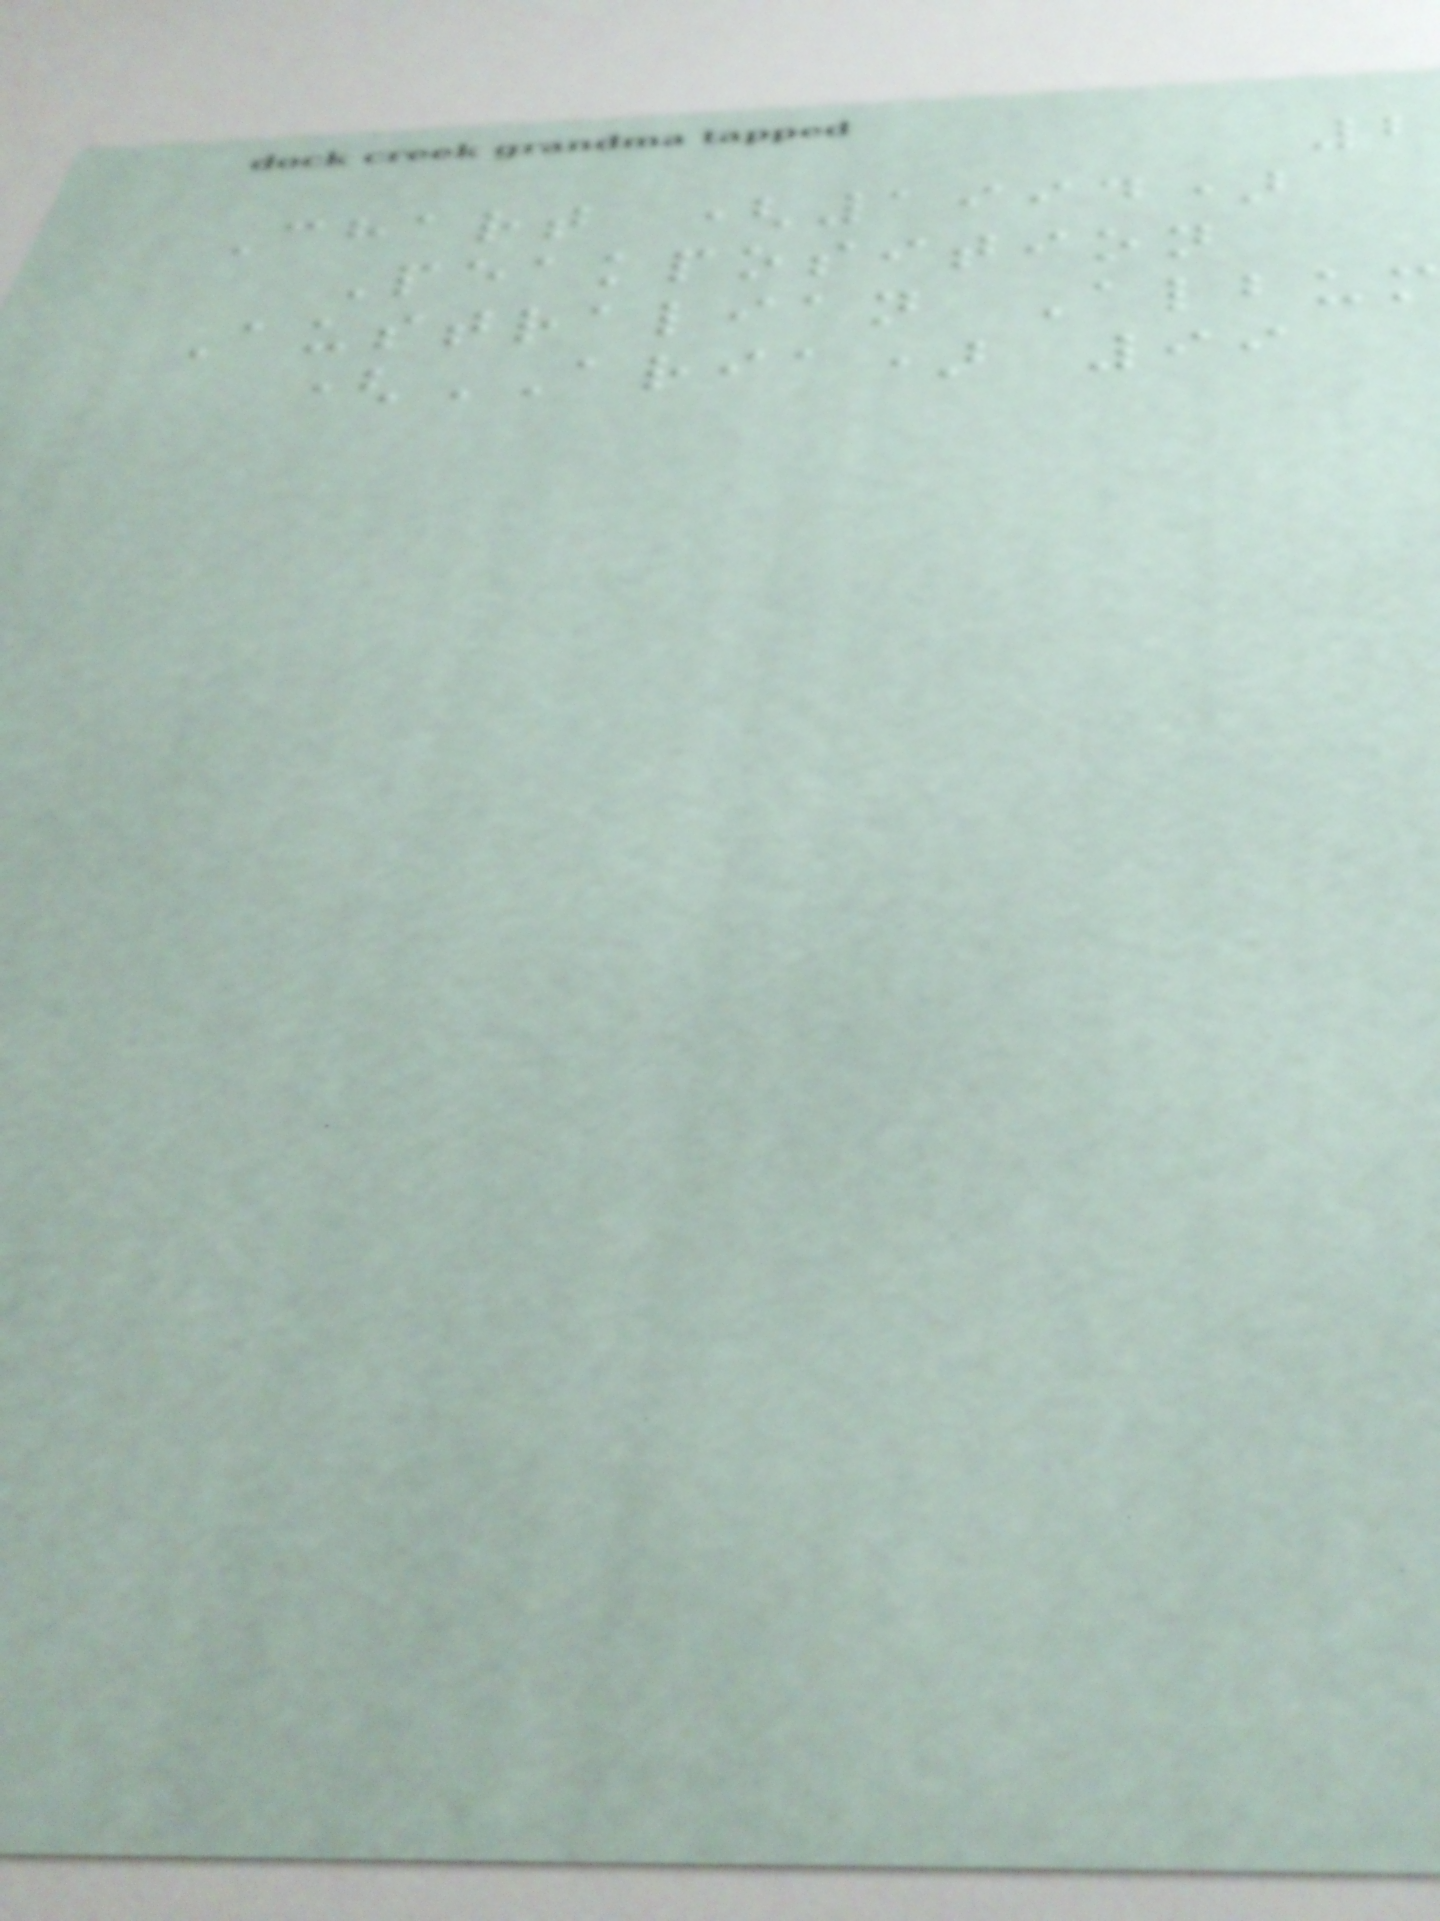Chart (1994)
Peakposition
Australian Album
(ARIA) 99
